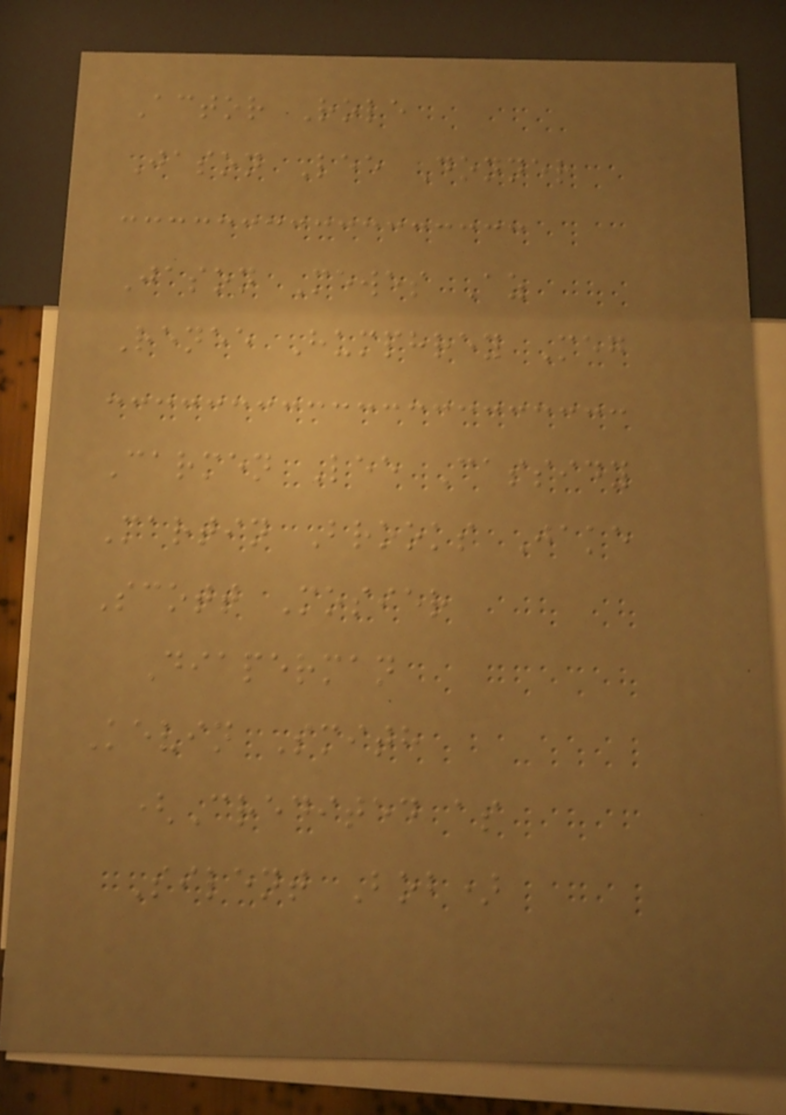Actor Role
Jason Lee Donner
Jason Mewes Az
Renee Humphrey Meg
Carmen Lee Cassidy
Martin Brooks Jake
Scott Mosier
Diaperman
Kevin Smith
(Credited as
Silent Bob)
